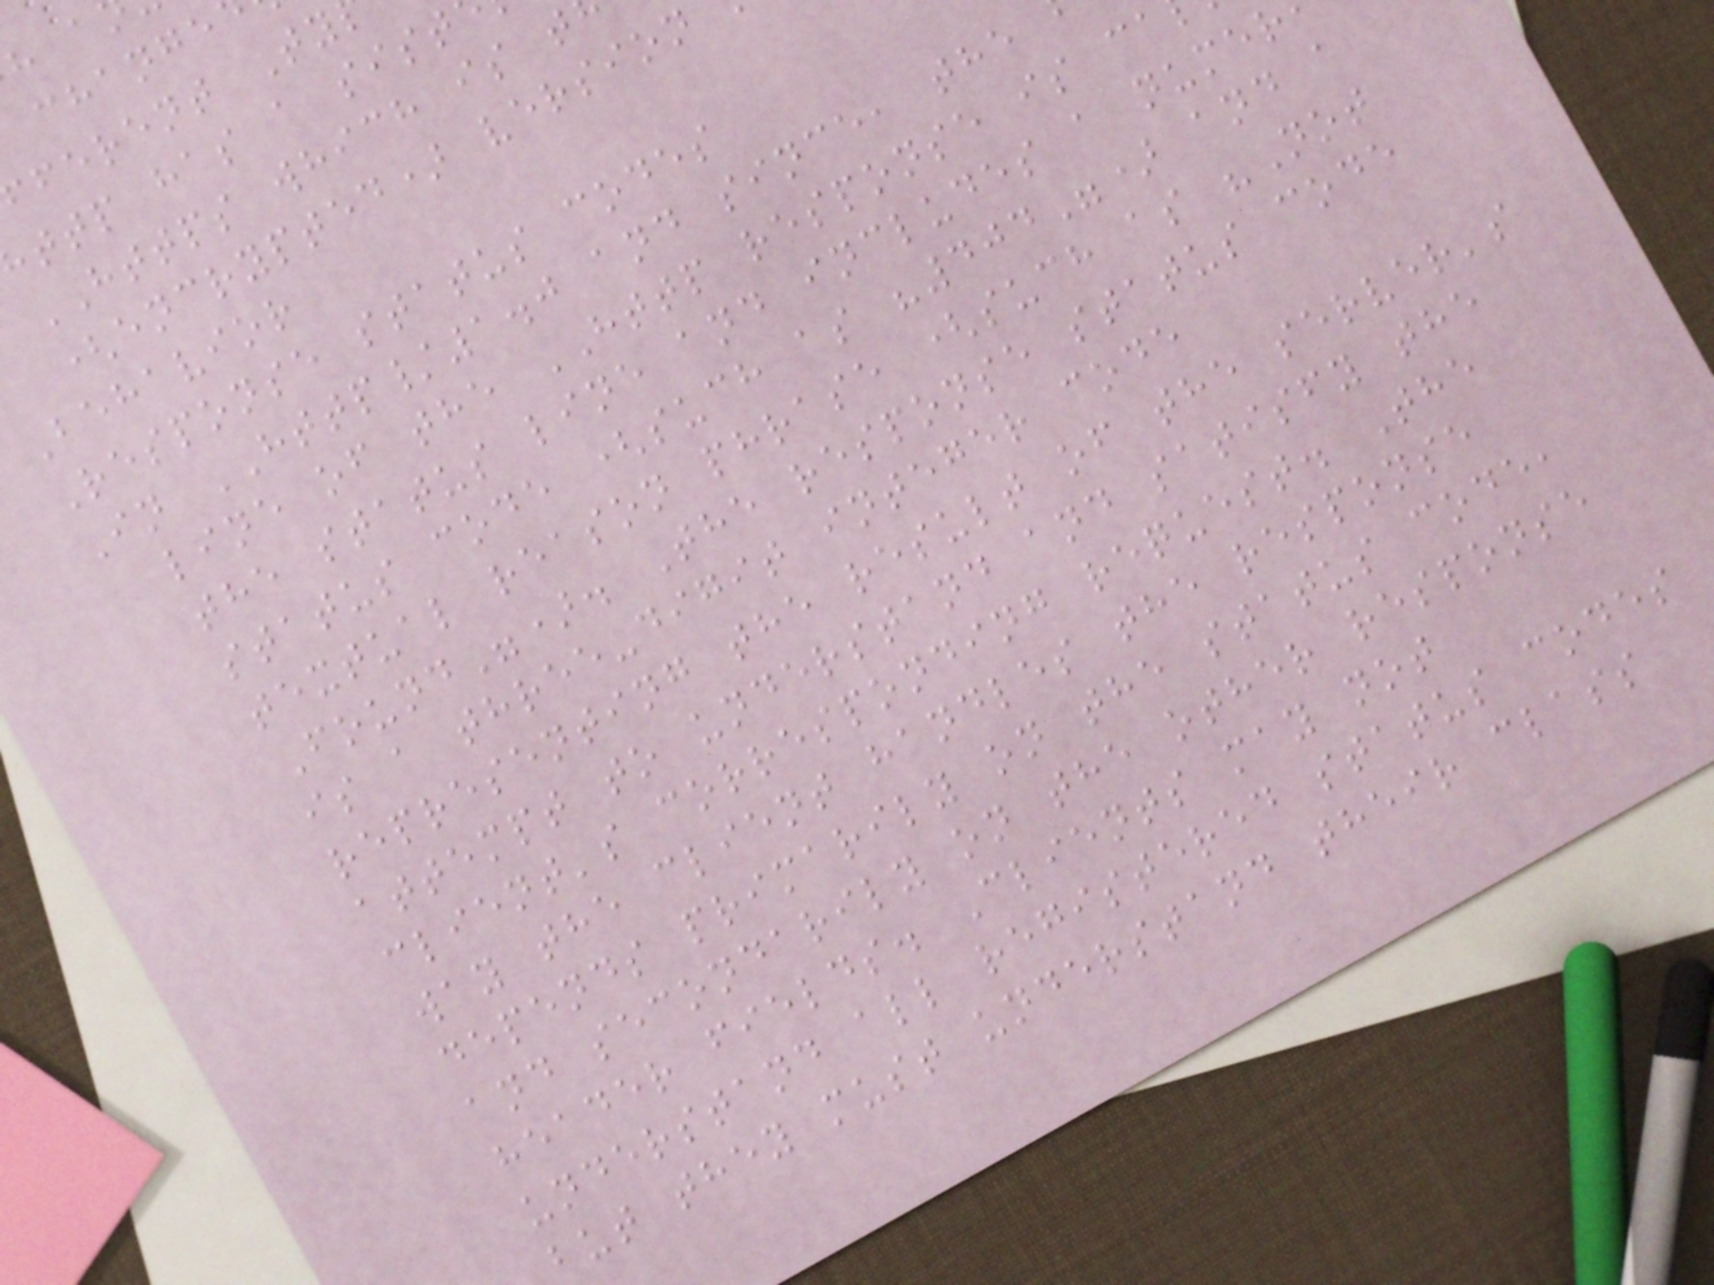change
ferent Ty
ttp has a sist
HTTPS which is t
(encrypted) version
Behavior
Response status codes
In HTTP/1.0 and since, the
line of the HTTP response is ca
the status line and includes a numer
status code (such as "404") and a
textual reason phrase (such as "Not
Found"). The response status code
is a three-digit integer code
representing the result of the server's
attempt to understand and satisfy the
client's corresponding request. The
way the client handles the response
depends primarily on the status code,
and secondarily on the other response
header fields. Clients may not
understand all registered status codes
but they must understand their class
